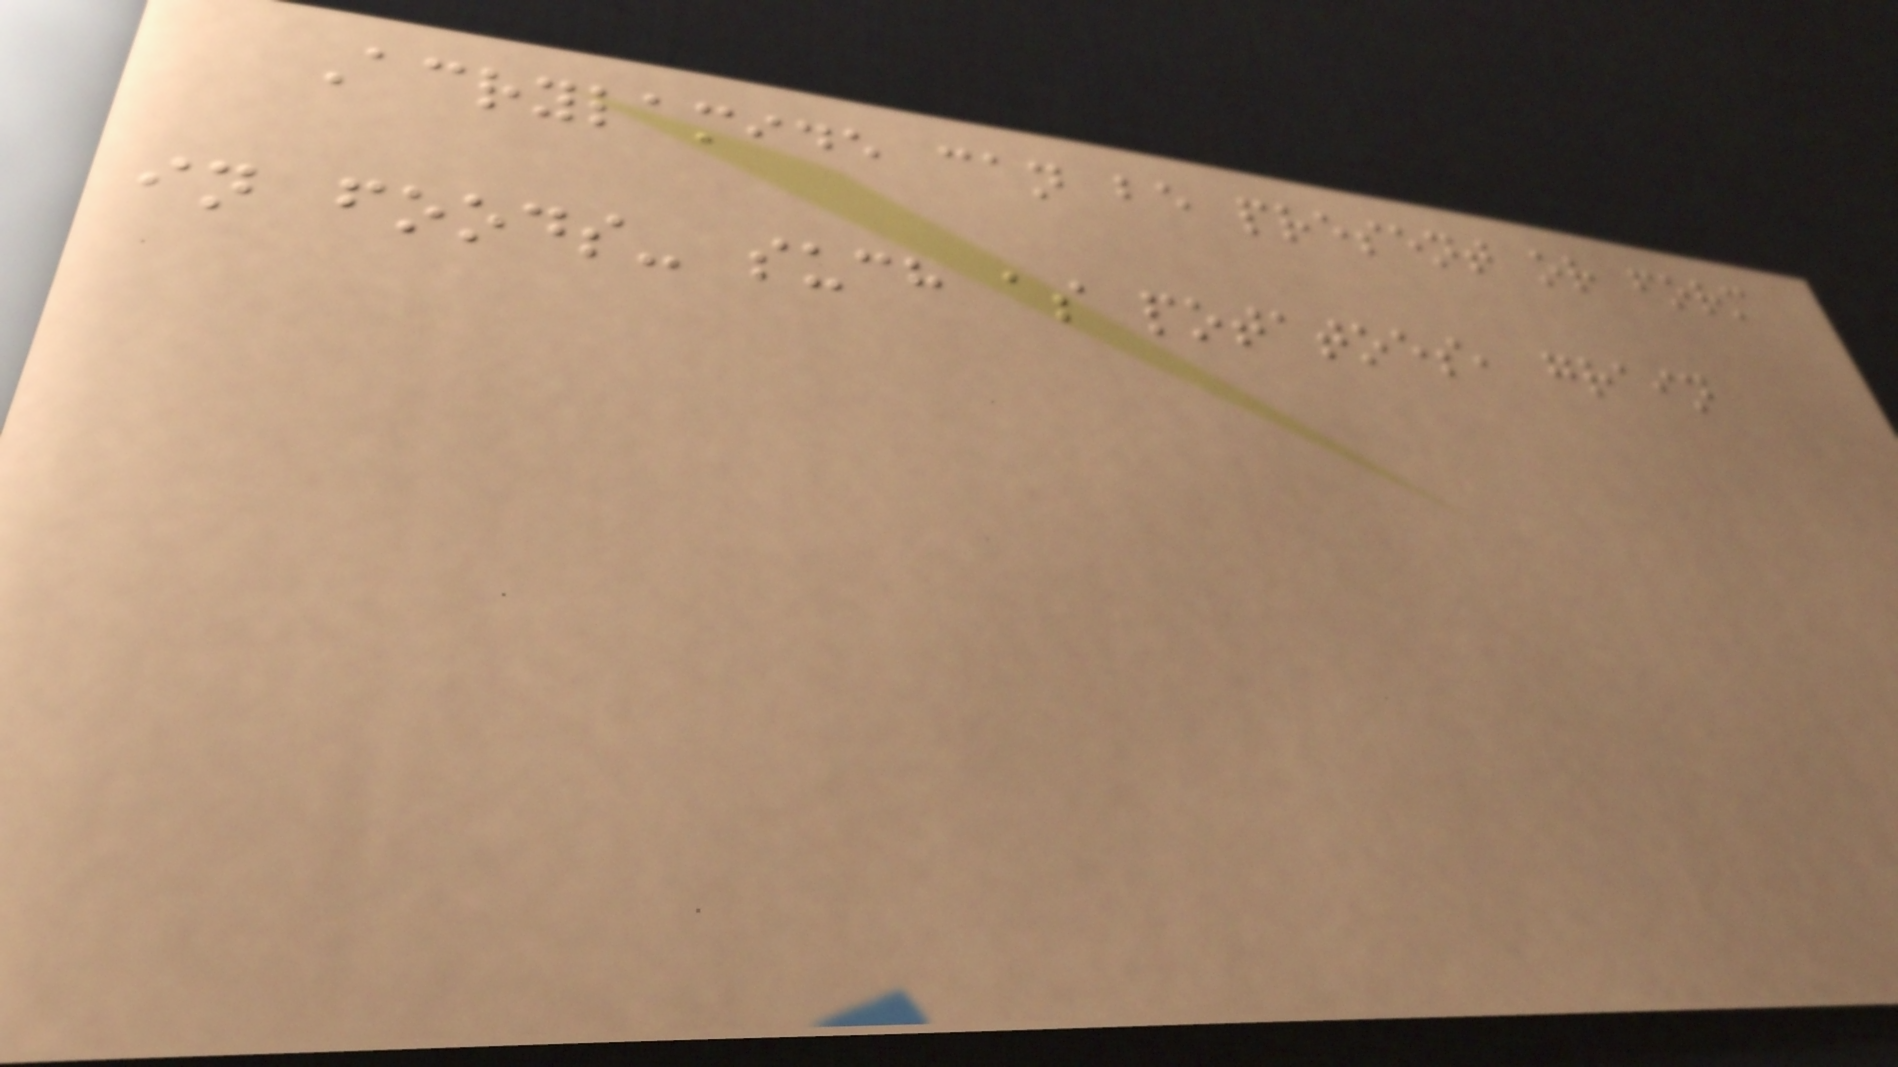Acrylamide can be present or form
in foods- such as potatoes, grain
